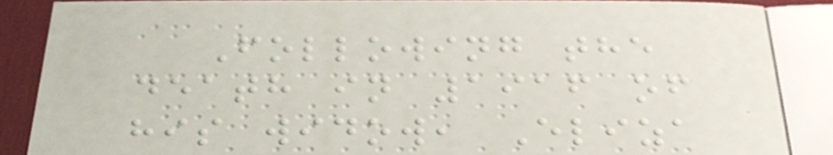Following the
death in 1916 of
his widow, Eliza
